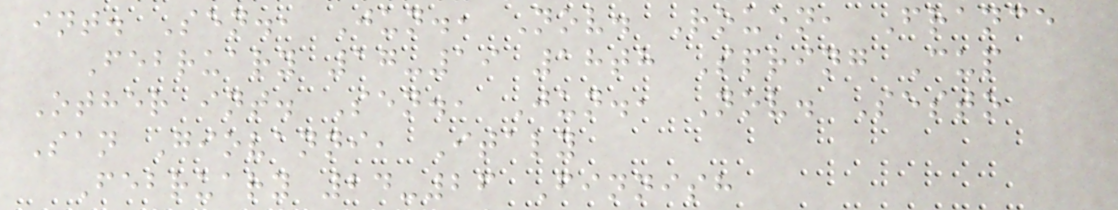int. Sen., Jun., Nov. Rouen, France
February 17-19 18th Spring Cup
Other int. Sen., Jun., Nov. Sesto
San Giovanni, Italy
February 24-26 Finnish
